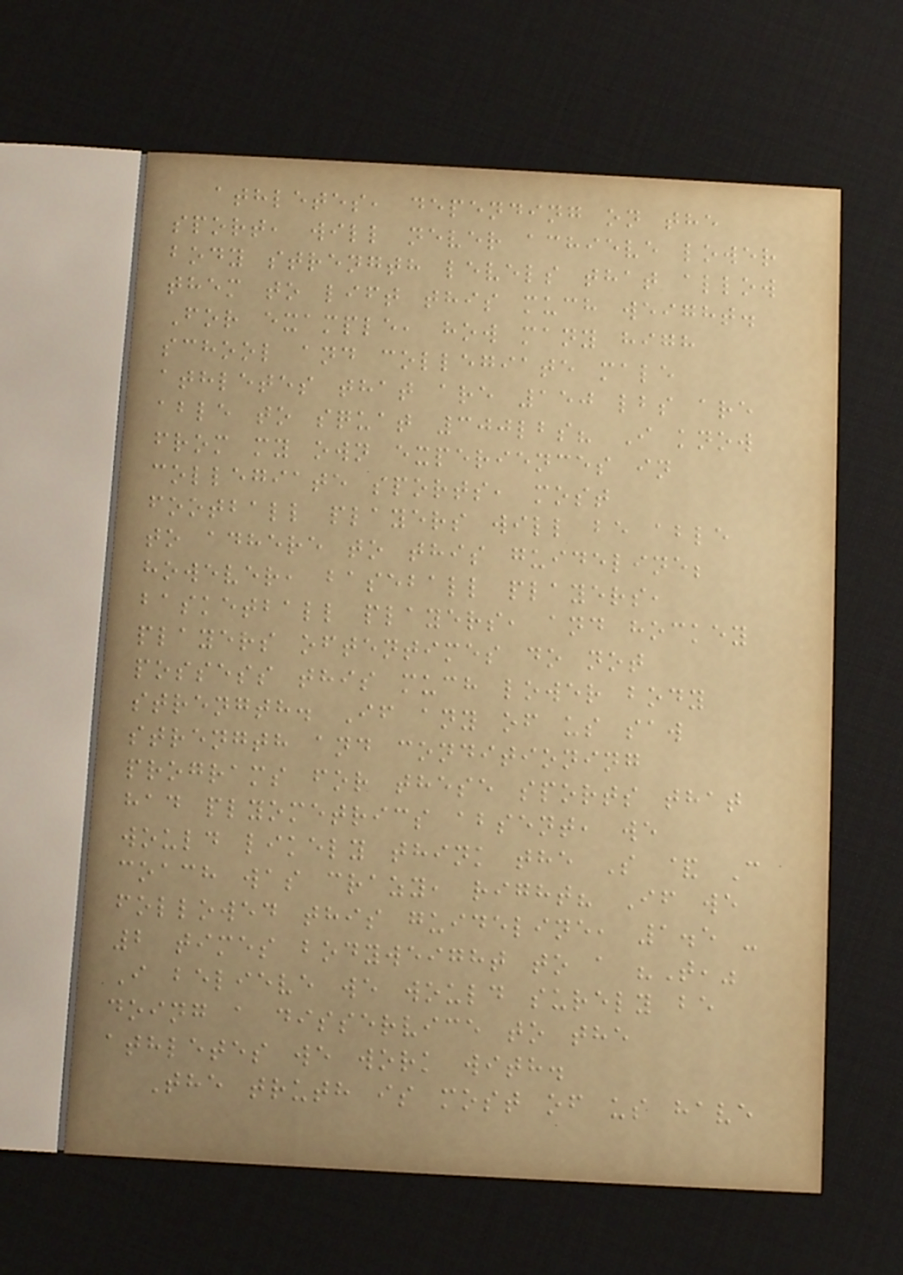athletes, depending on the
sport, will never achieve lower
body strength levels that allow
them to lift this much weight.
For example, how many high
school and collegiate male
athletes that are 150 lbs are
able to squat 300lbs? I know
from my own experiences in
collegiate sports, most
football players will be able
to adhere to this guideline;
however, baseball players,
basketball players, and hockey
players oftentimes do not
possess this much lower body
strength. If any of us saw
strength and conditioning
programs for these sports that
had plyometrics absent, we
would likely think the S & C
coach was crazy, right? If we
followed this guideline, 1.5 -
2 times bodyweight to a "T,"
I believe we would surely be
doing a disservice to the
athletes we work with.
The truth is most of us have
